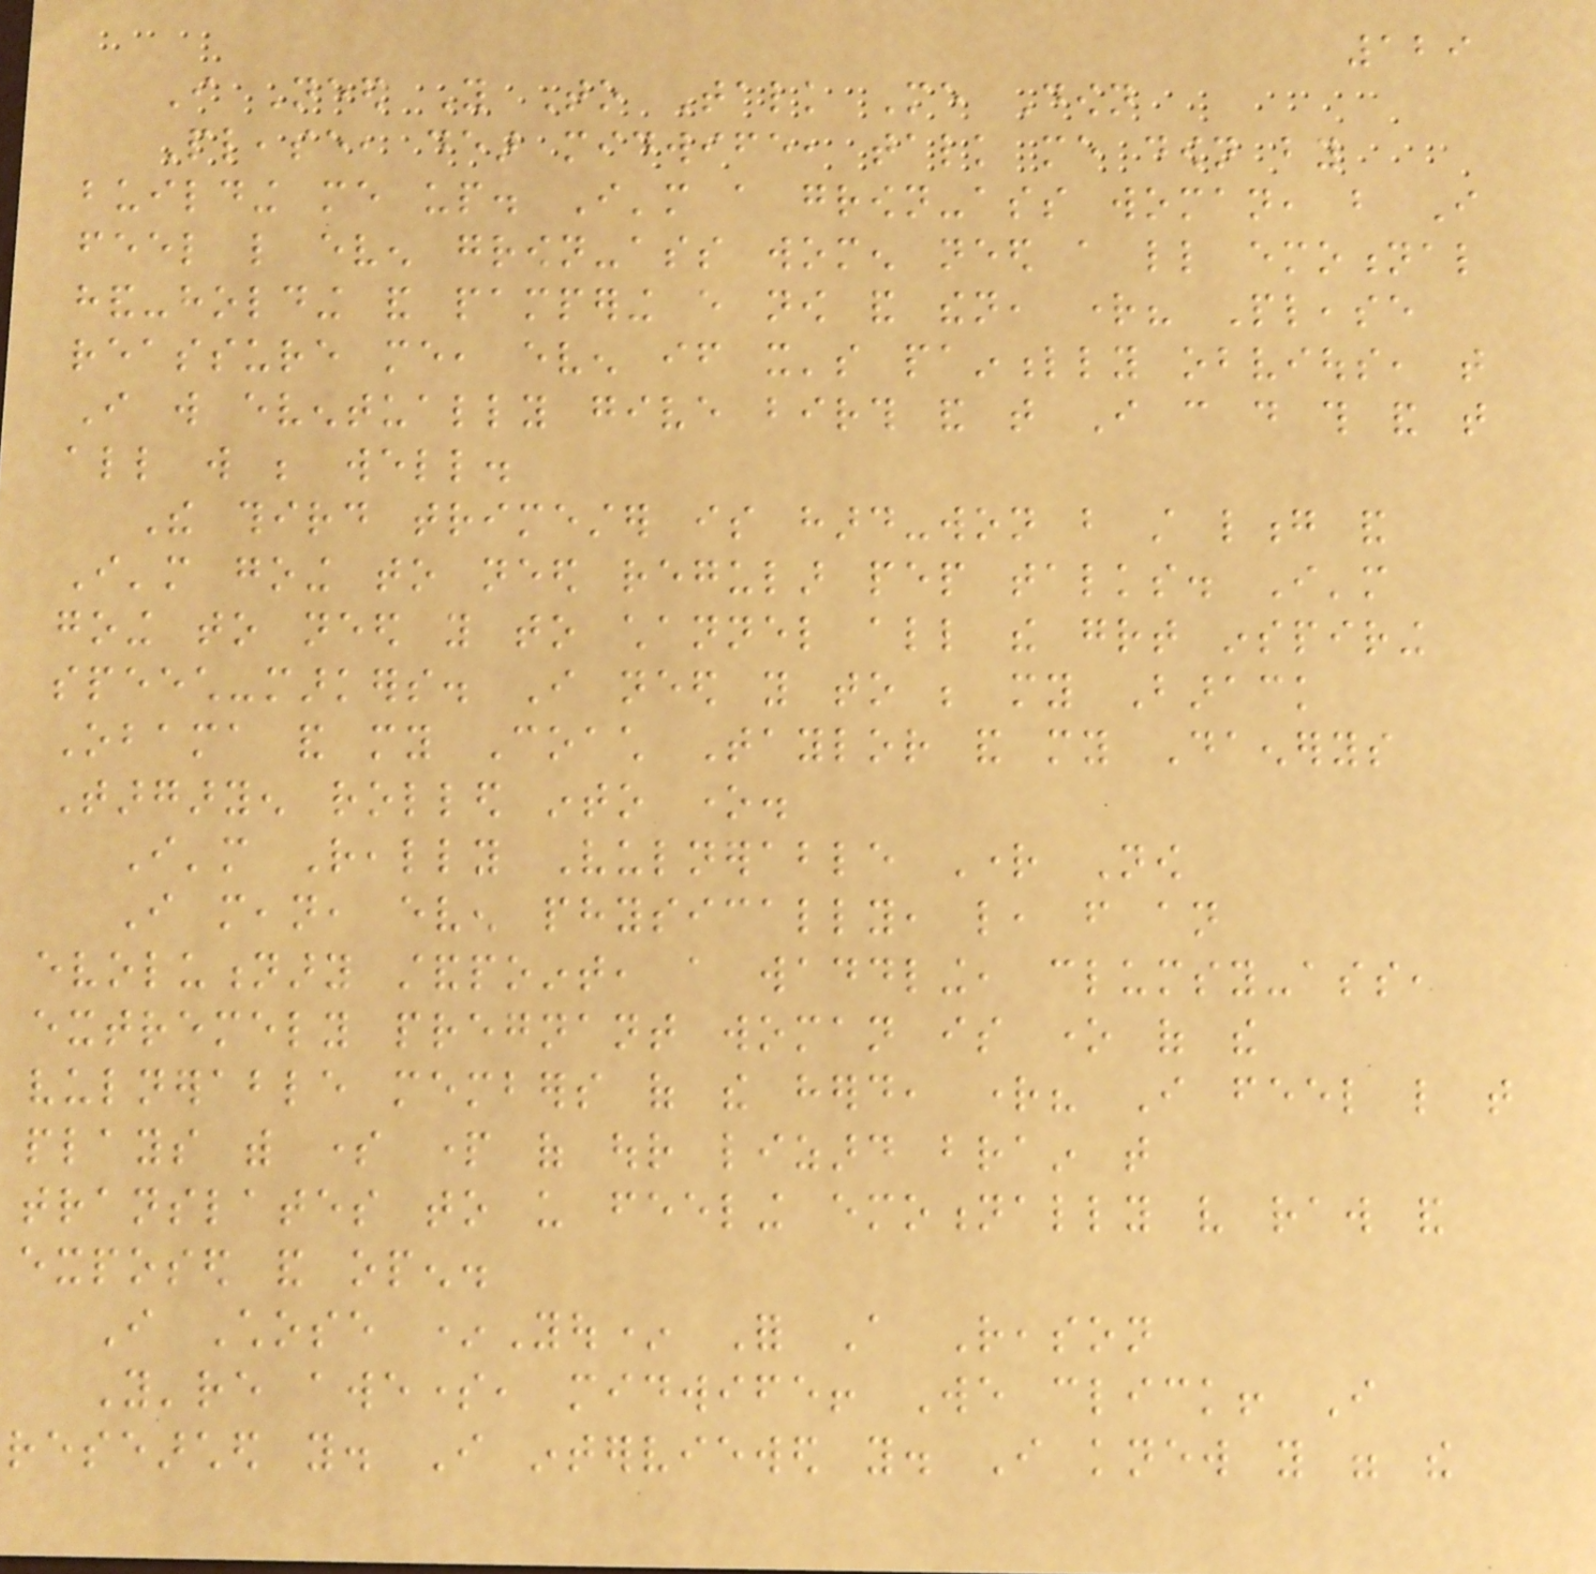129
I Need You To Talk Me Down
Please, dear midwife, talk me down by
building me up. I'm a grown-ass woman, but I
feel like even grown-ass women need a little emotional
hand-holding and pampering every now and then, right? Please
reassure me, even if it's painfully obvious, that
I will eventually give birth and that I can do this and that
all will be well.
The third trimester is hard-won but still long and
I'm going to need regular pep talks. I'm
going to need you to channel all the great inspiring
speech-markers. I need you to be my Barack
Obama and my Coach Taylor and my Daenerys
Targaryen rolled into one.
I'm Really Vulnerable Right Now
I mean, even physically, like, from an
evolutionary standpoint, a waddling, clumsy-ass,
extremely pregnant woman is one of the
vulnerable members of the herd, right? I feel like that
plays with some part of our lizard brain that
translates to us feeling emotionally very raw and
exposed and open.
I Chose *You* For A Reason
You're awesome, midwife! We click! I
researched you. I interviewed you. I knew you were the
